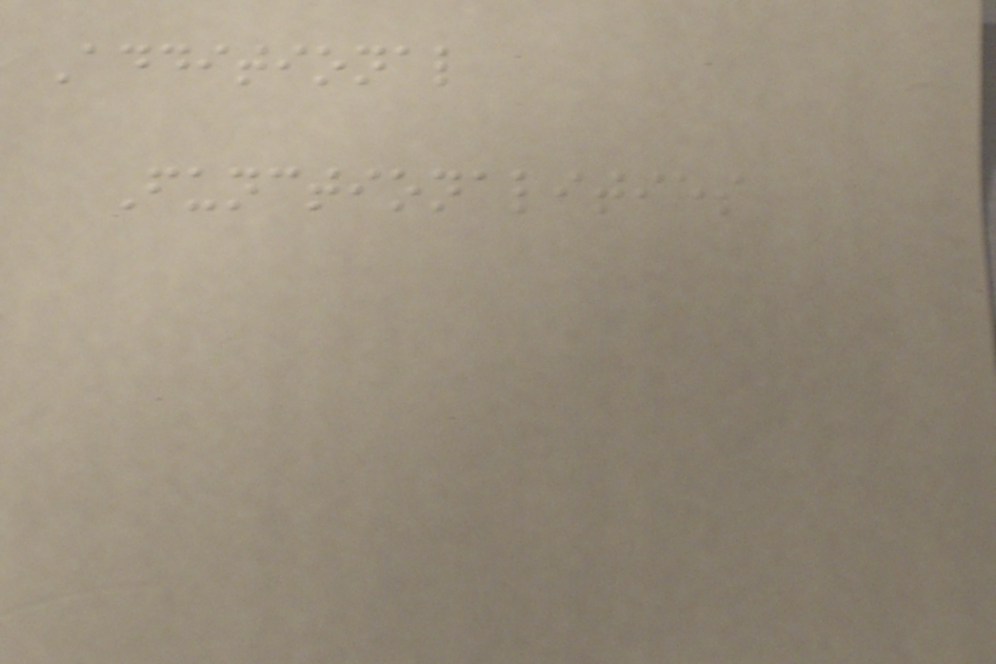Additional
Functionalities
